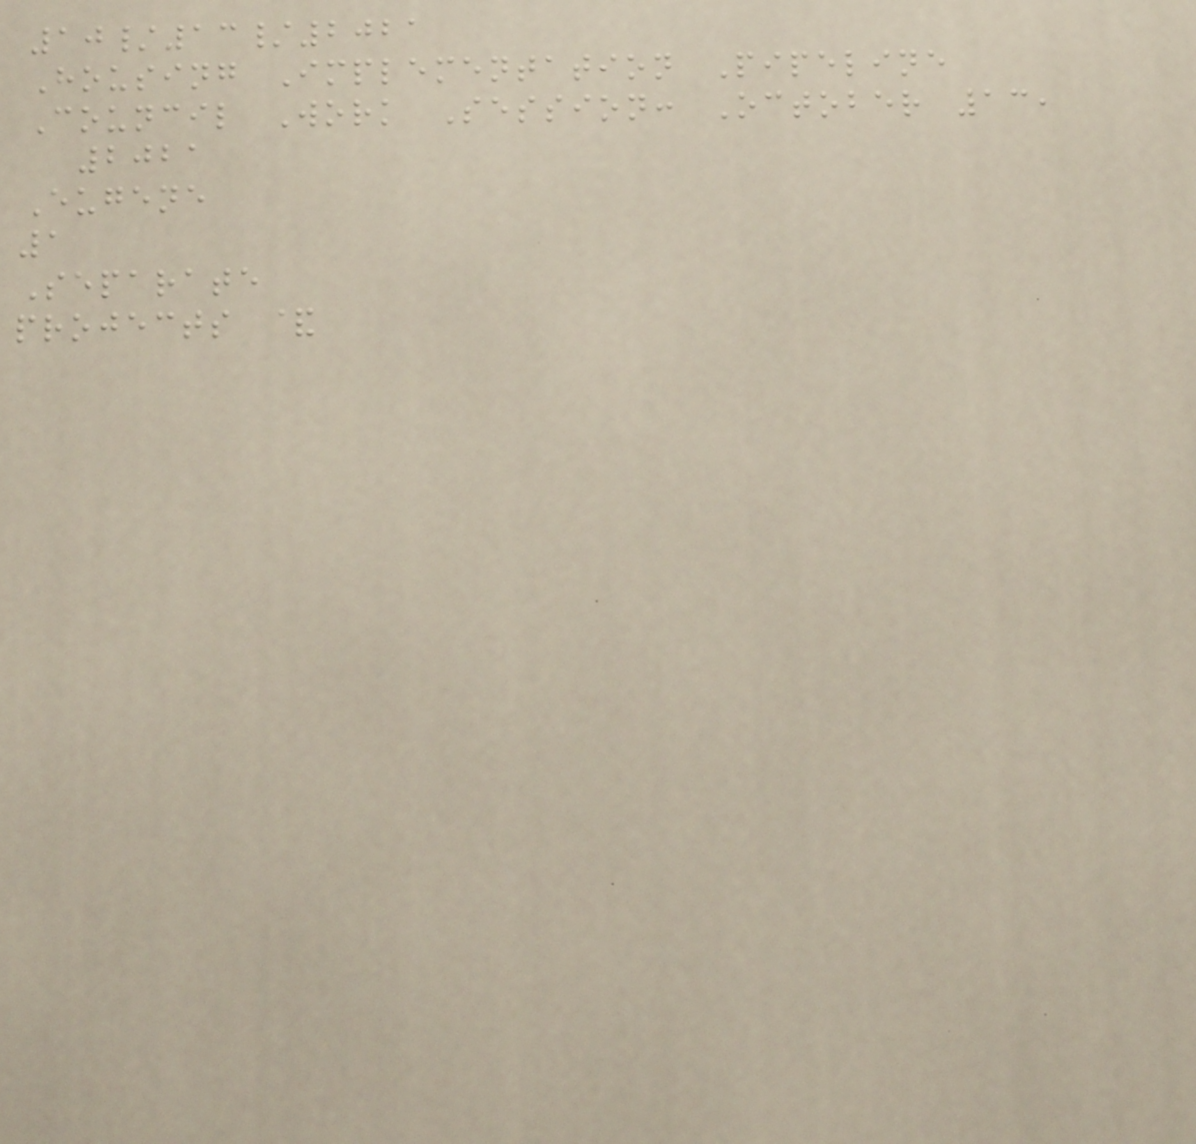10/13/2021
Housing Implementation Pipeline
Council Work Session: October 13,
2021
Eugene
1
Separate
projects &
